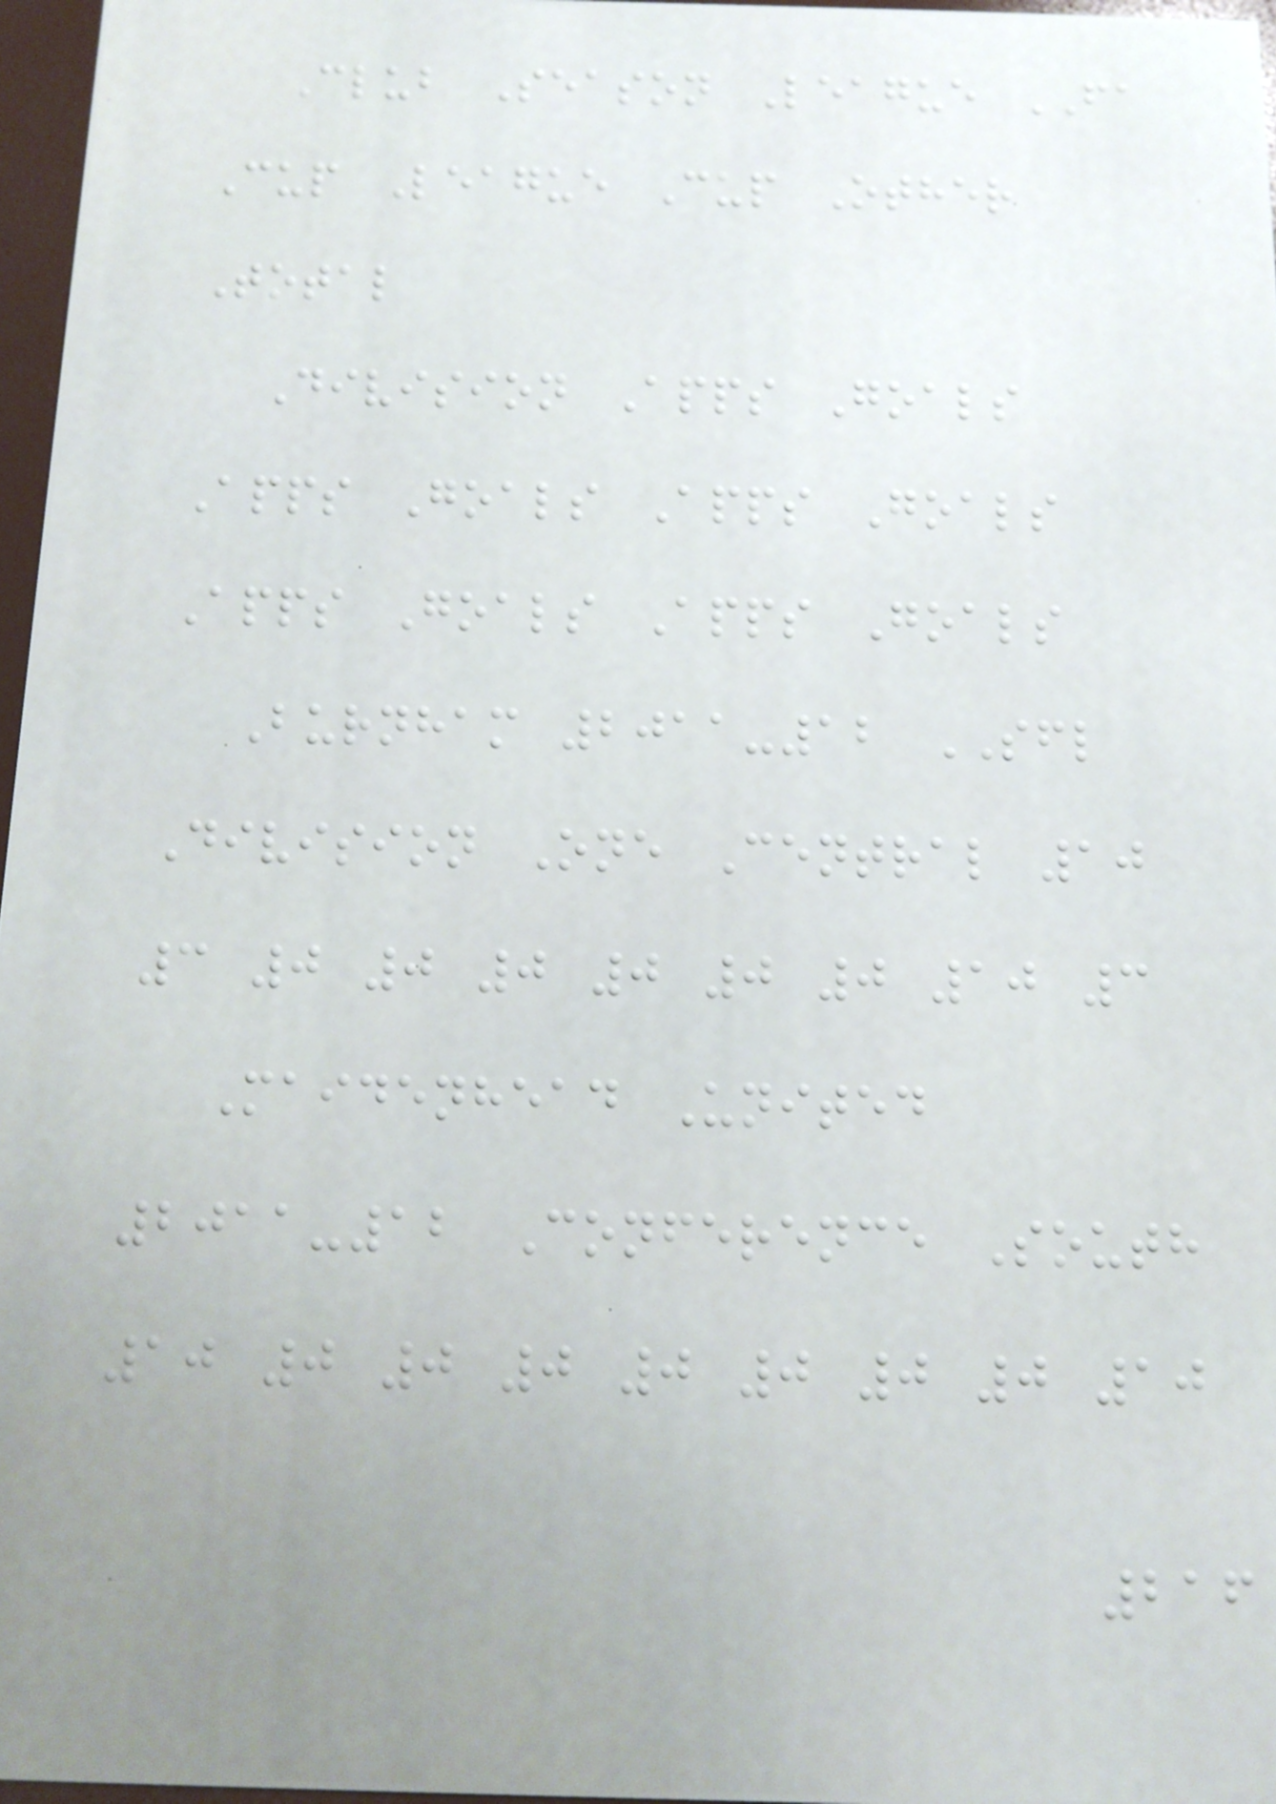Club Season League FA
Cup League Cup Other
Total
Division Apps Goals
Apps Goals Apps Goals
Apps Goals Apps Goals
Burnham 2011-12 SFL
Division One Central 10
3 0 0 0 0 0 0 10 3
Maidenhead United
2011-12 Conference South
10 0 0 0 0 0 0 0 10
216
